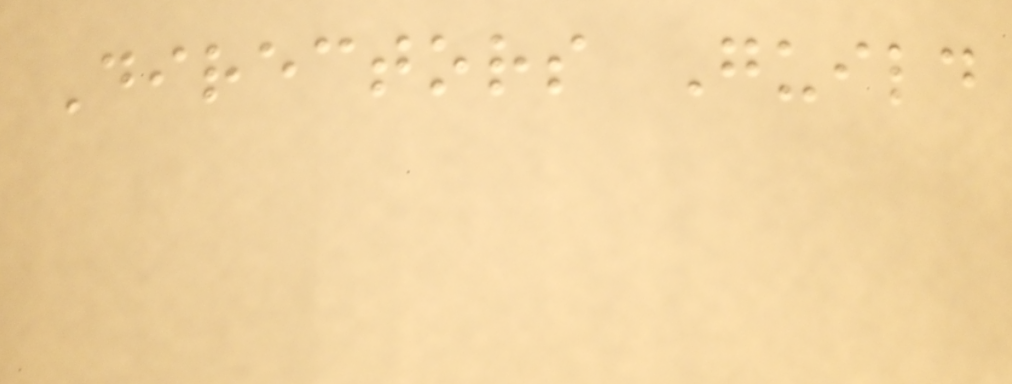Directors Guild
